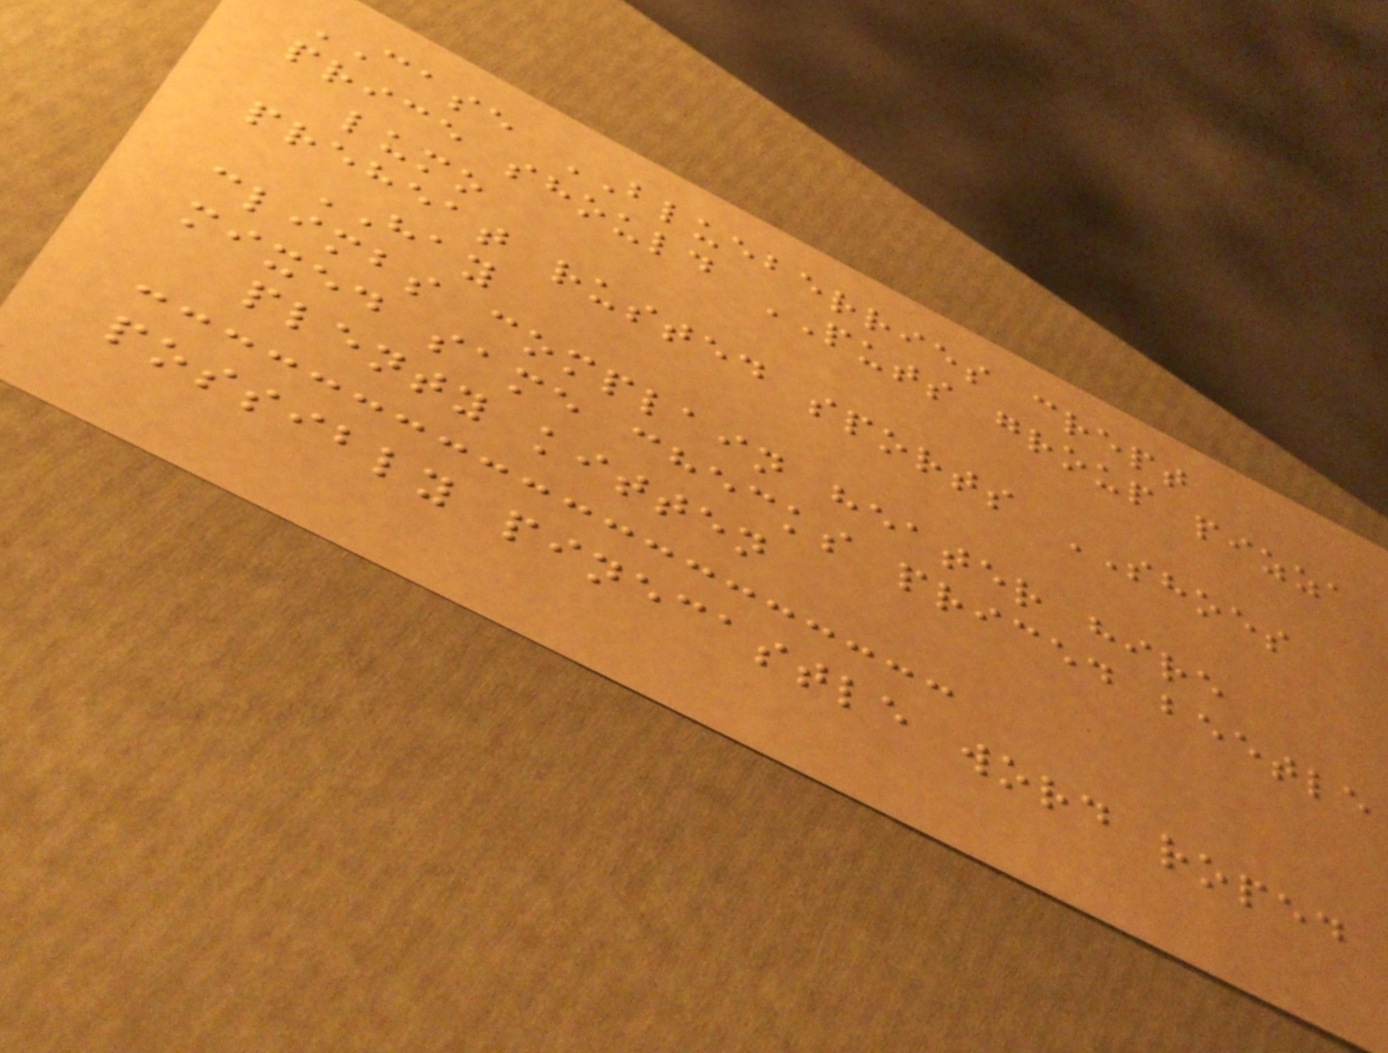CASE BLUEBERRIES crept
price should PUTS group pizza
lumo
preheat rusted sports SHOES
HAY
climbs complain heater hire
mixed same checks priced beetle
plenty kitten
possibly pinecastle word roped
